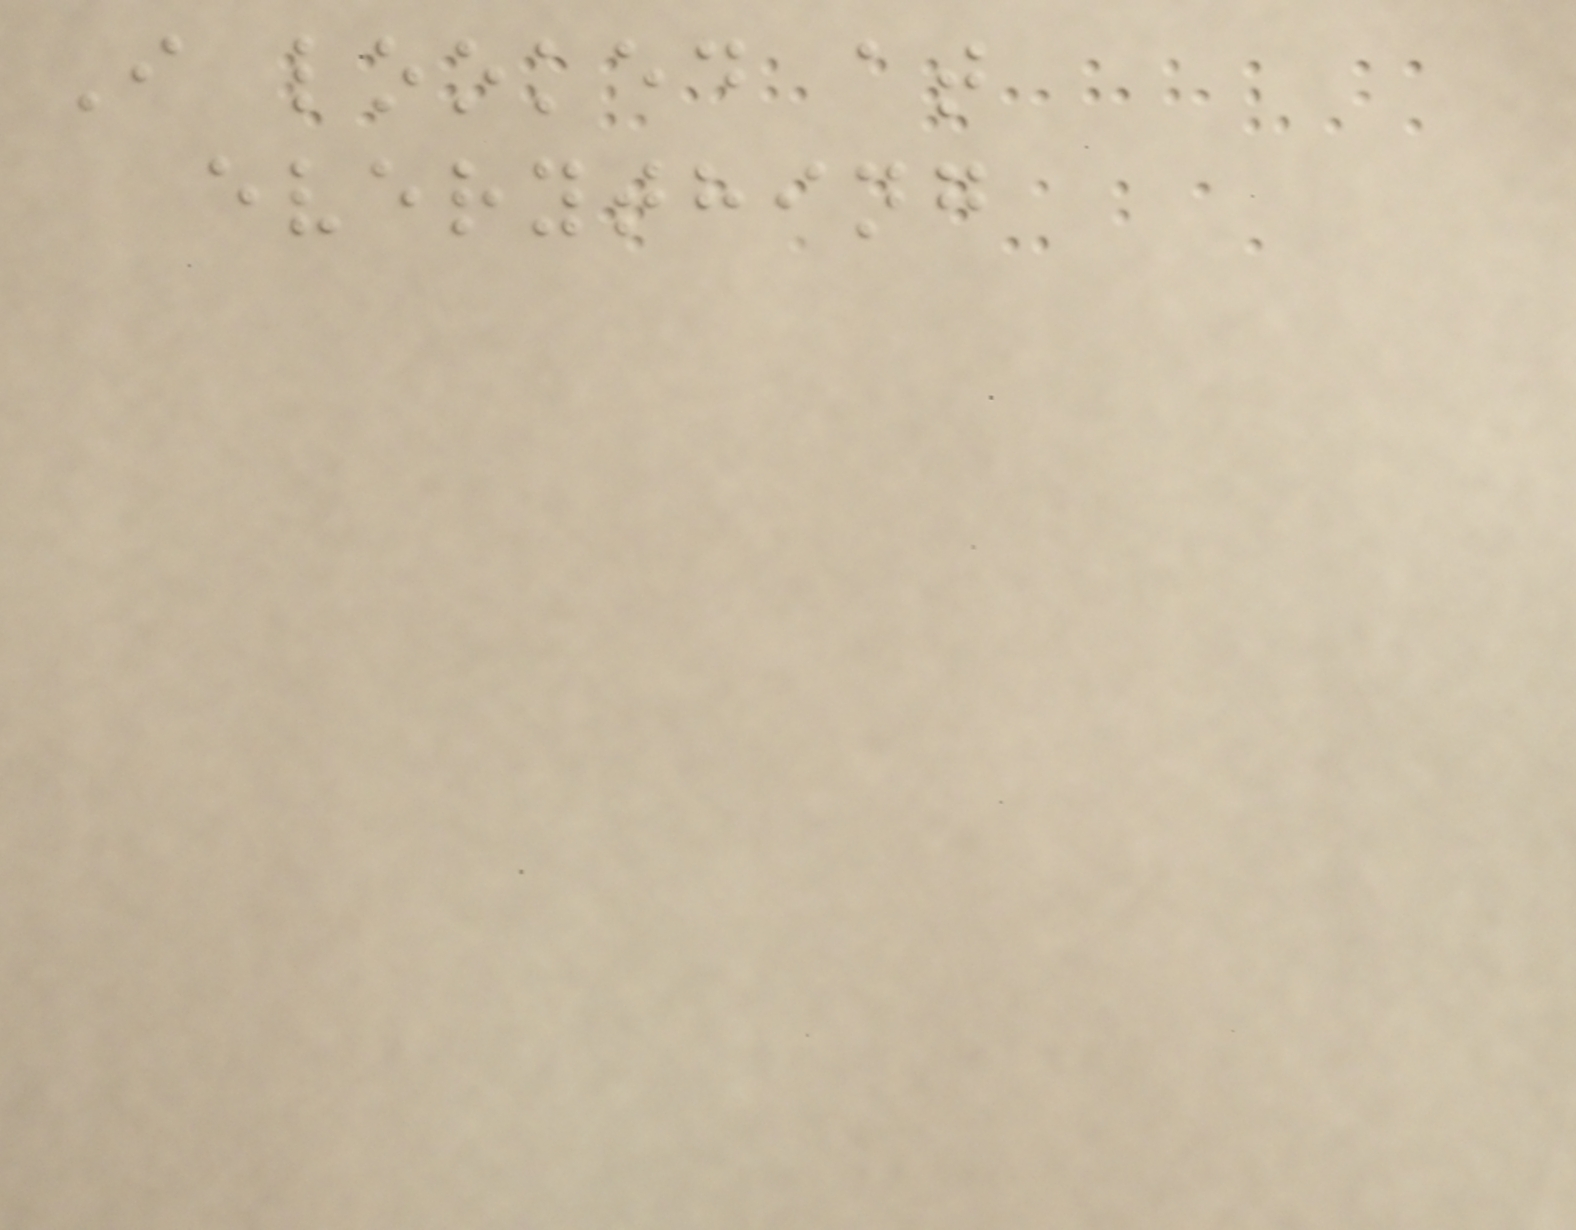I looked at
everything
